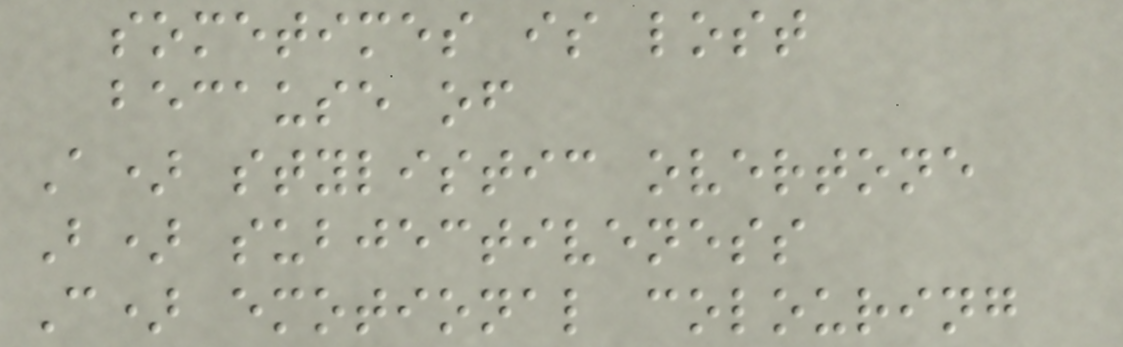sometimes is lost
because of
A) stylistic overtone
B) subjectiveness
C) emotional colouring
